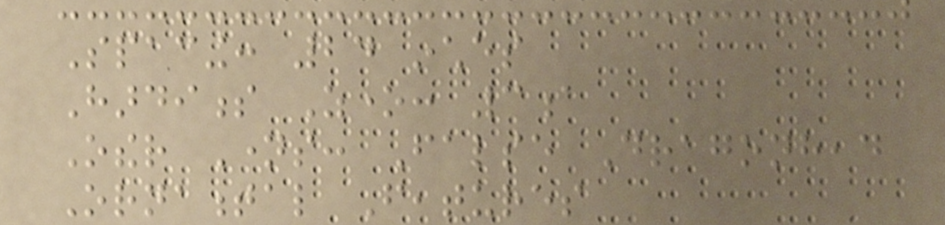Spacing: 24 inches
Hardiness Zone: 3a
Other Names: False Dragonhead
Ornamental Features
